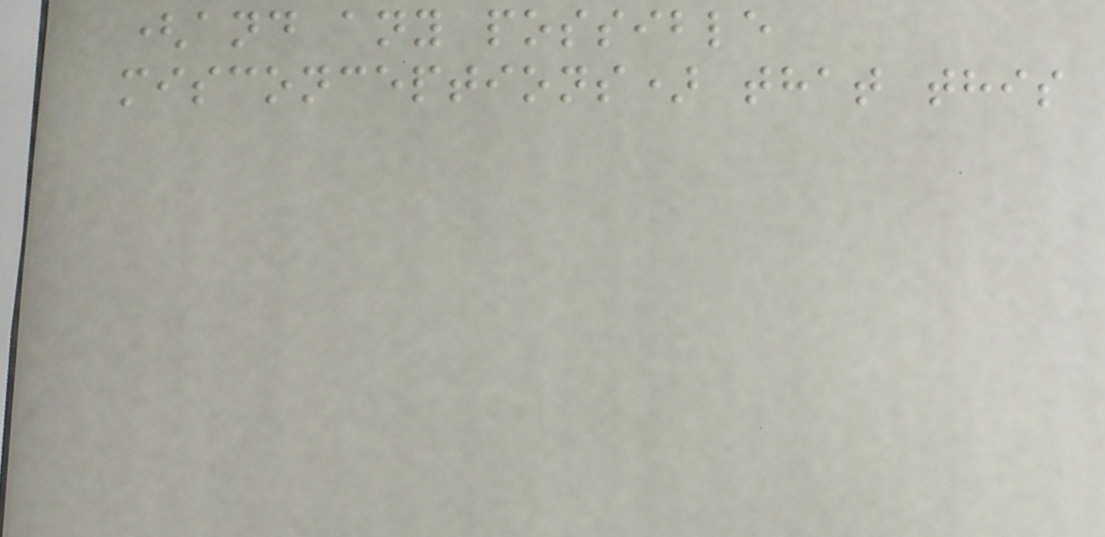(and any possible
misconceptions) that this
